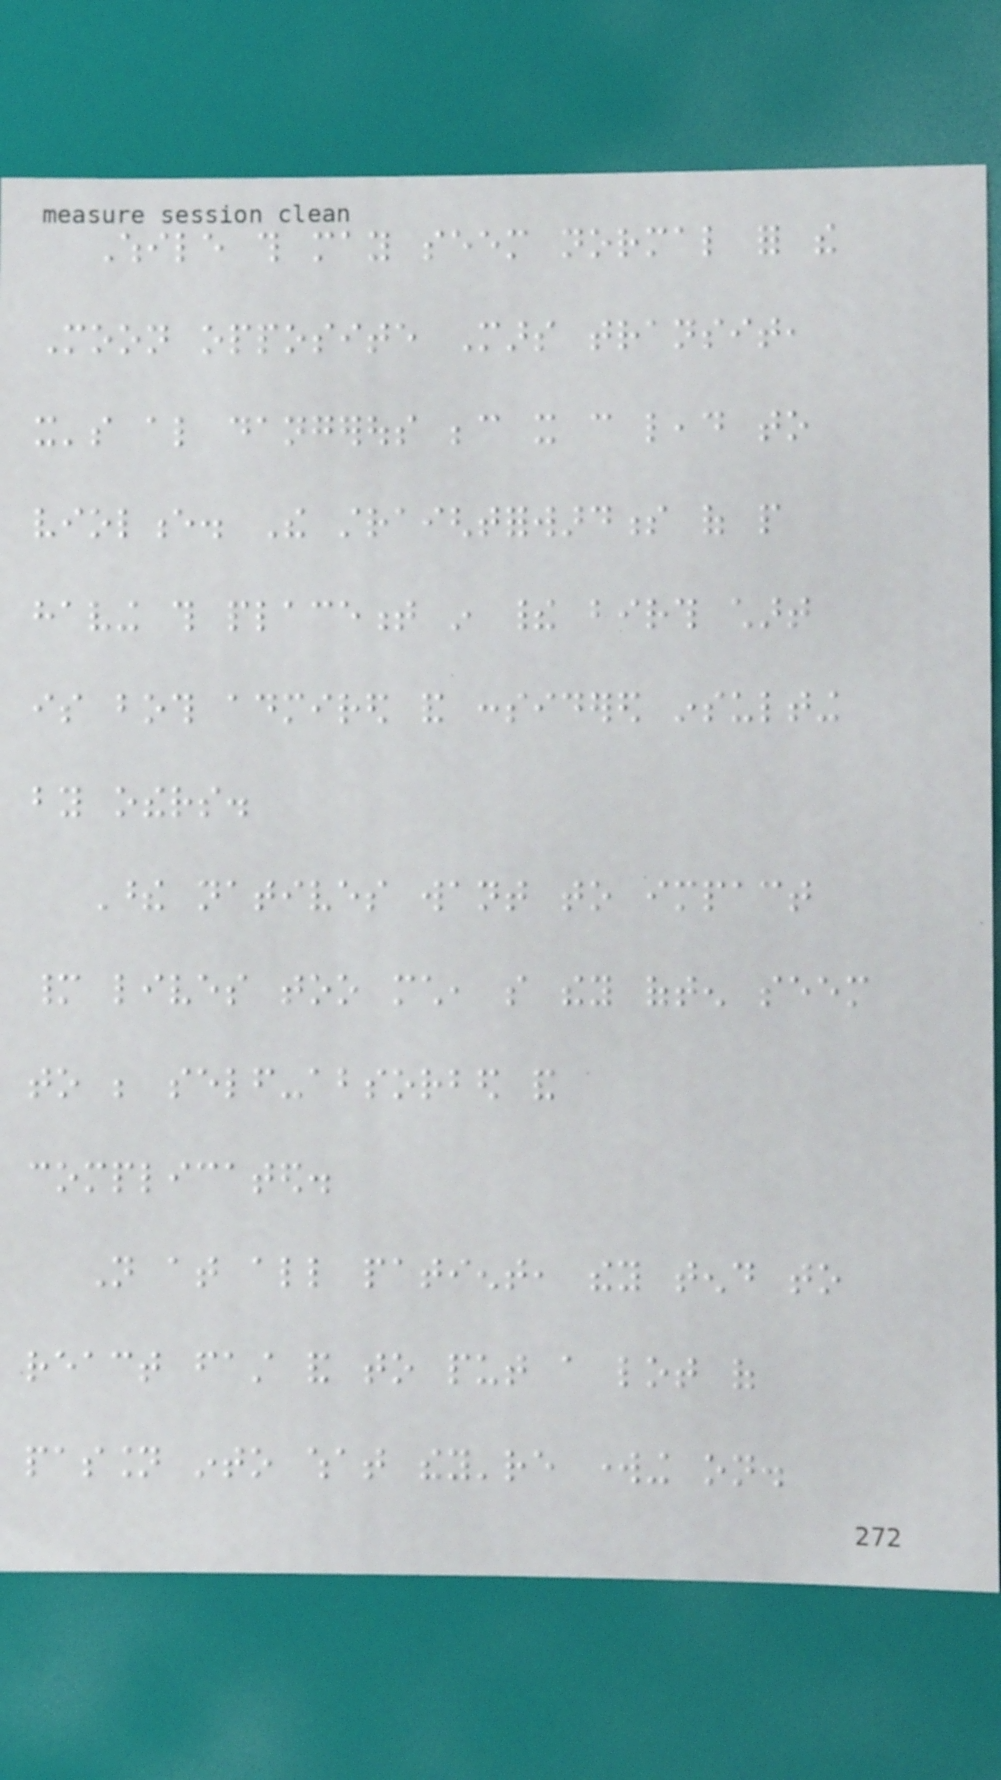While this may seem normal for the
Moon opposite Mars transit,
it's also dangerous because it can lead to
violence. The straightforwardness of people
having this placement in their birth chart
is both admired and considered insulting
by others.
These natives want to impact
many lives too much, so they often seem
to be self-absorbed and
complicated.
Not at all patient, they tend to
react fast and to put a lot of
passion into what they're working on.
